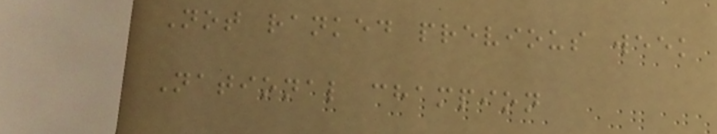Not ranked previous week
National champion
